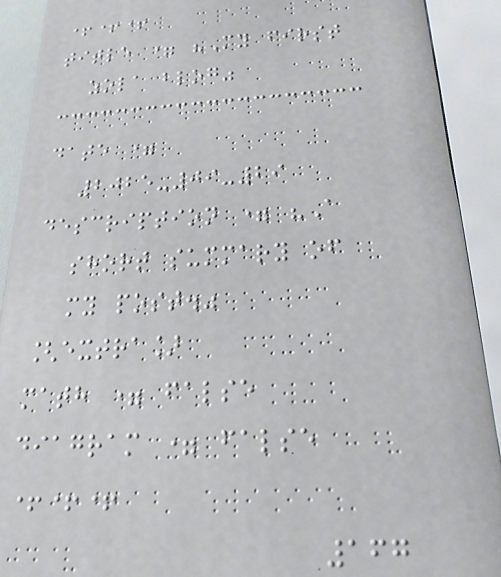+++
title = "My first
zola blog"
date =
2025-09-29
description = "A
short summary of
my post."
[extra]
math = false
diagram = false
+++
167
